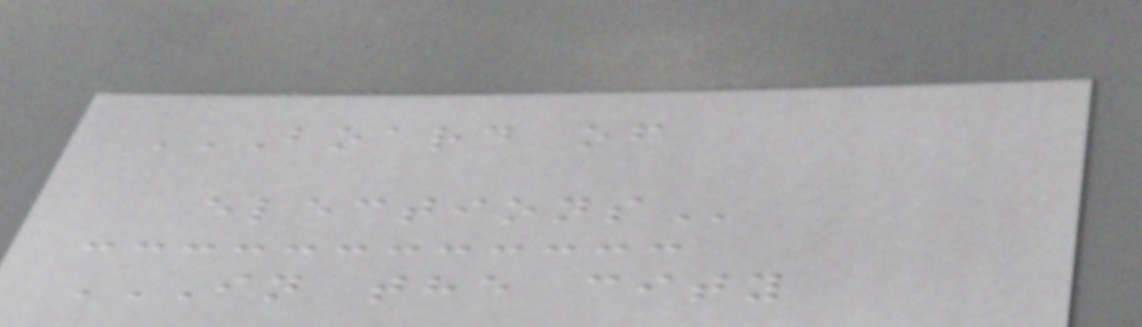BOARD OF
ELECTIONS
IN THE CITY
